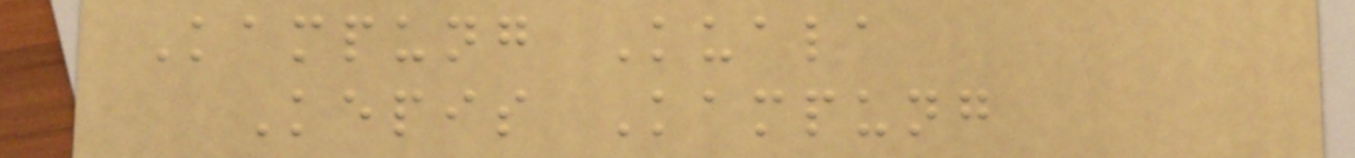Kampung Kuala
Kepis Kampung
